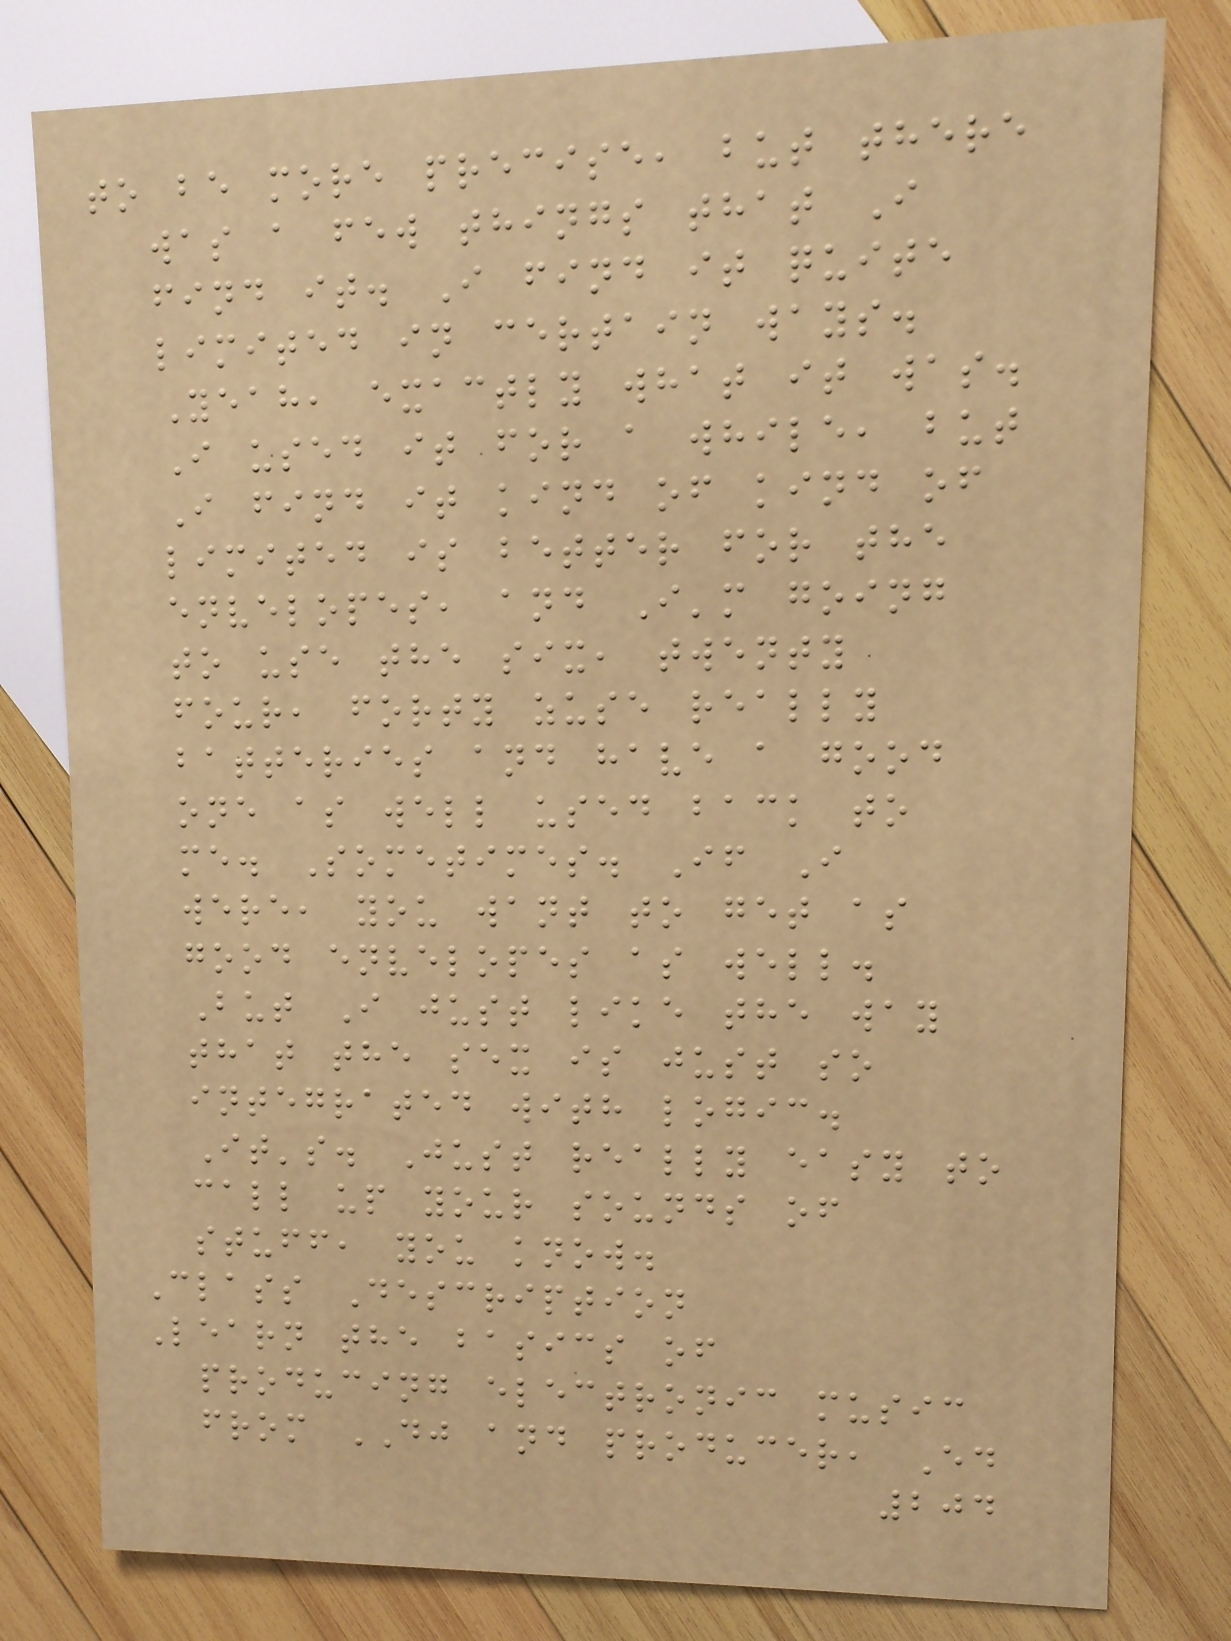to be more precise, but there
was a few things that I
find it. I find it quite
limited in certain ways.
Yeah, exactly what it was.
I used it for a while, but
I find it kind of kind of
limited is better for the
envelopes, and I'm going
to use the six, twenty
four, forty zuse really
batteries and have a good
one as well used back to
me. Sometimes. If I
were, you want to get as
good envelopes as well.
But I just like the way
that the sex is just so
integrated with logic.
It's. Just really easy to
call up your sounds of
stuff, you know.
Class Description
Learn the basics of
producing electronic music
from DJ and producer, Ed
204
